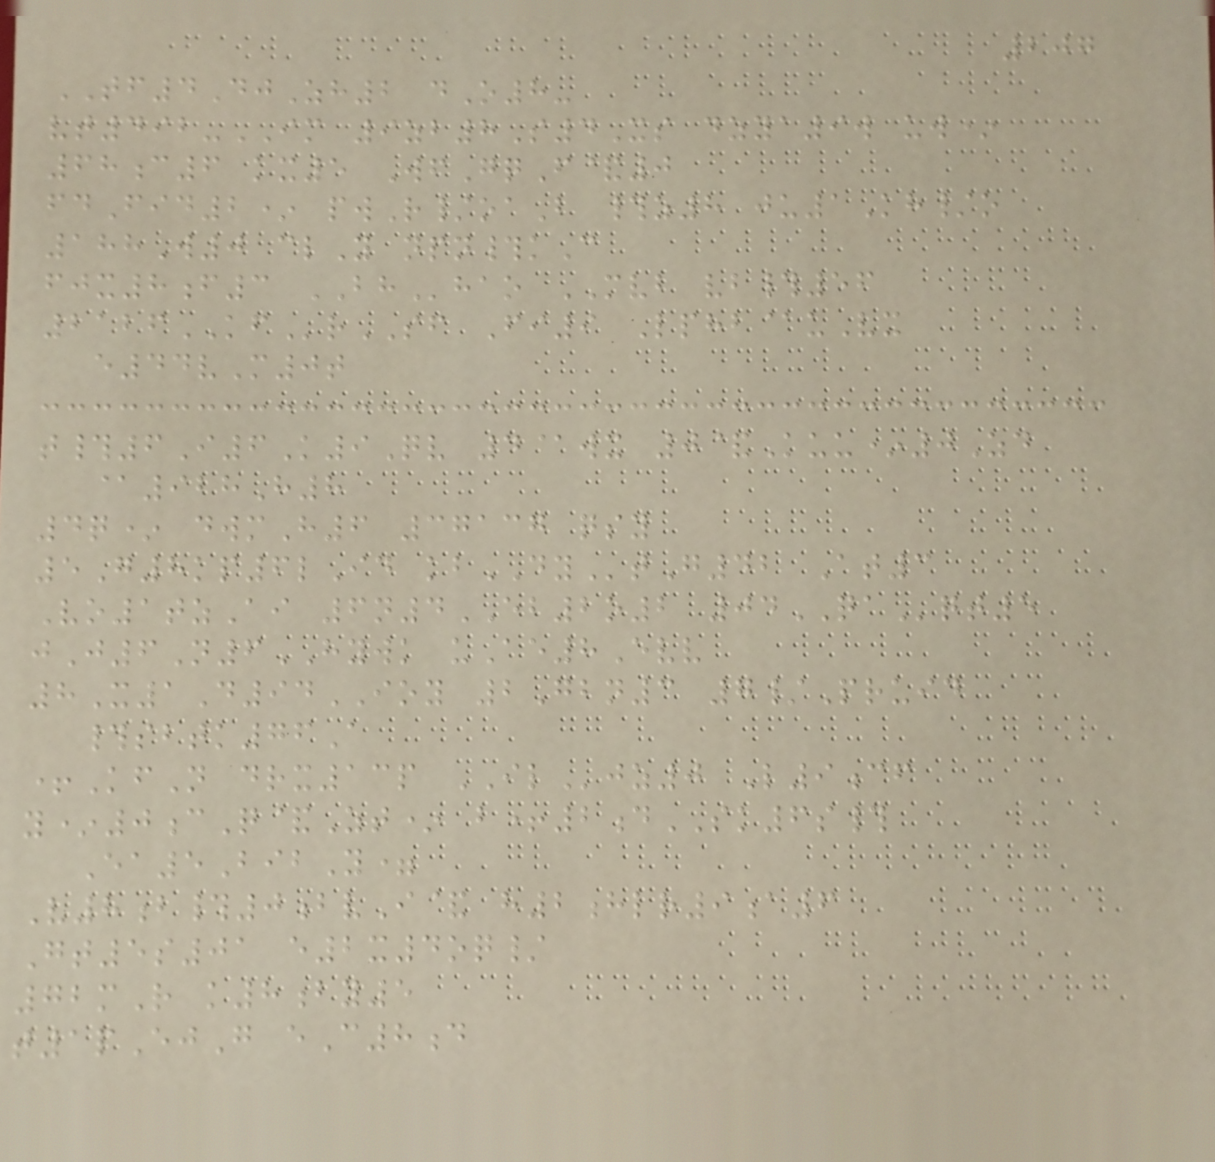207
TF4DjZh2 dO8-
vt492-IM 9zb8S4Xs dzya9w uw*
68c6 kx5 WfGqF&0
fdFid2* pwR/oaB #z8 ju1Kh/o
188W0 clY npn#kC
fjx8f3 BHhao MVB vb#56
2126KFrSF Fi9 Lphb@uVx
e44vM0t
t#6I6K9Qv 4@wx 0&Kuu*0Zd
@928H8
4q* dwmH6 37137 qsy
5G8kp6lId kbDYtG42 At3
Vo1tzAi 6n4EB2o2 04QAqt5
jJ6N6HYWK uAe8Evv
8X1D94IOY 2Gbn3 7/Pruid
#sbtk76A
+KfN drx13p ILjz0 L9cf
y*0cQ&Zt* b+2dSK6s#
Ea5BibY=
V8b#0bvI& h2hlr9a6
Gt5s01 e2x4oq/
72mR k8by5
t1pEjG eC8d
